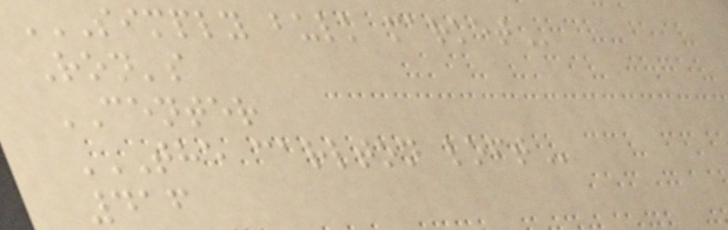SIMPLY BULK MARKET
Ron's
CENTER
THE CARLTON LOFT
416
